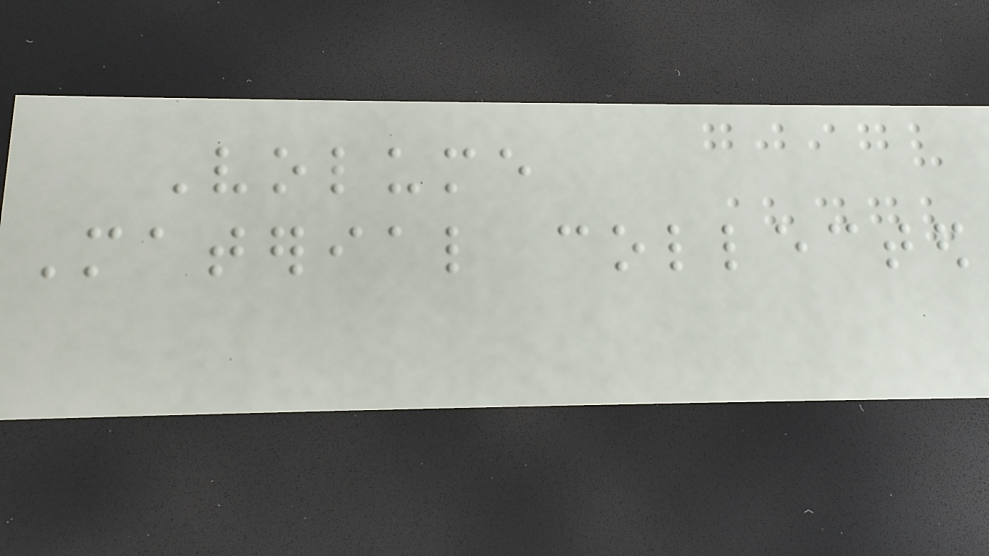Volume
Material collected
